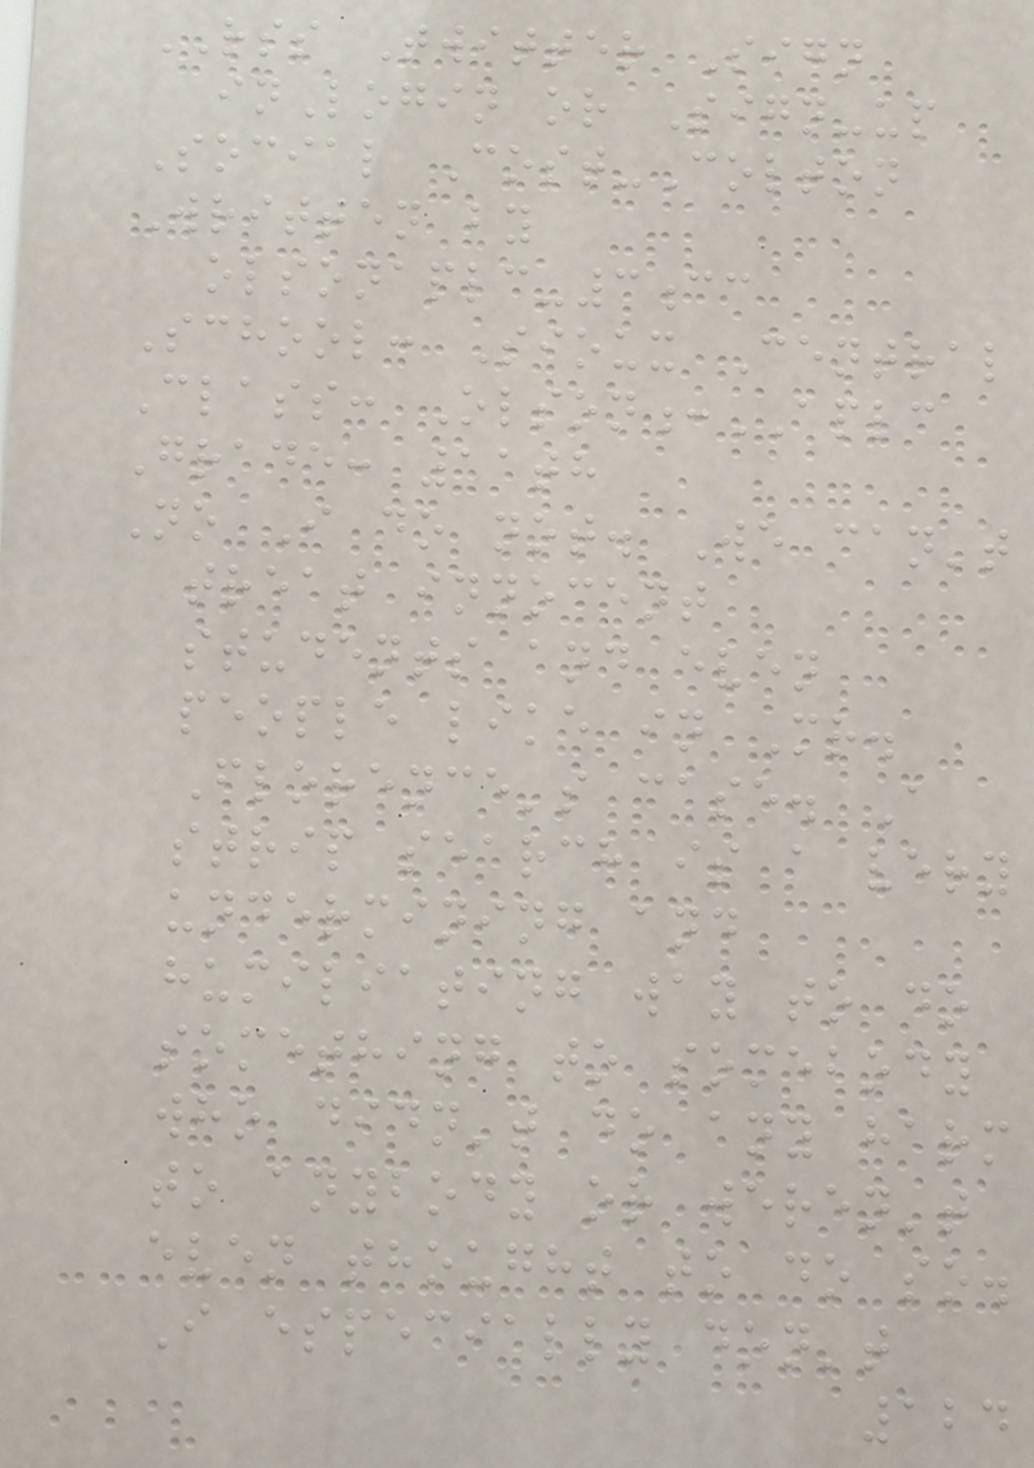RSS Twitter Sign
inLogin or Sign-up
Social Cost-Colton
Written by
olsonaplc-3cc
School: Sioux Central
Class: Olson:APLC
Grade: 11th
No I do not. We can't
treat innocent
students and even
people like in Mr.
Florence's case. A
strip search is a very
undermining and
humiliating way to do
something to somebody
who didn't do any harm
to anybody or weren't
even thought to do so.
I especially don't
124
